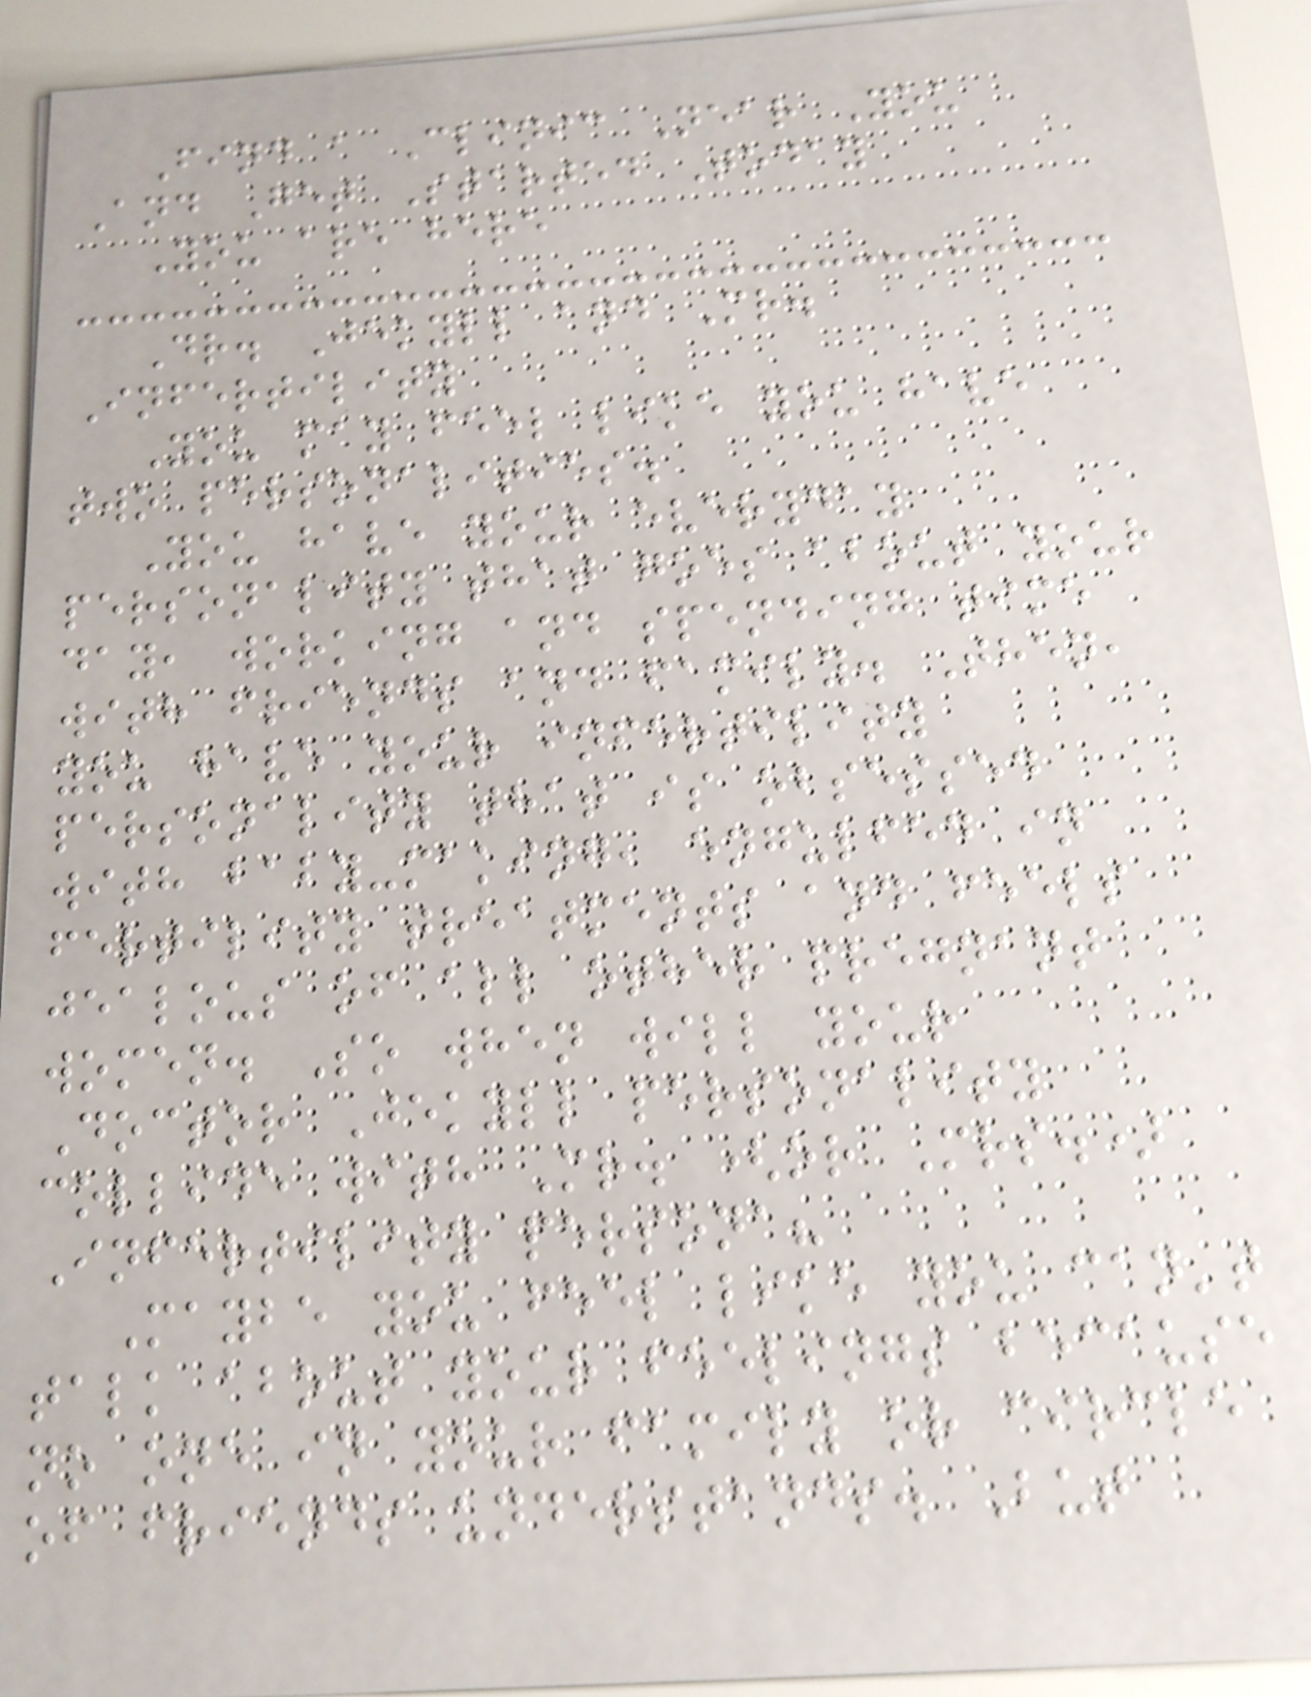Find a Clinic Near You
And Get Started Today
You are here
Dr. Jekyll and Mr.
Infertility
You may feel like you have
two personalities.
You have your everyday
personality that goes about your
day, working and spending time
with friends and family. Then,
you have your infertility
personality that is obsessed
with baby-making, engulfed in
fertility treatments and feels
jealous of all other pregnant
women. So when will your
Doctor Jekyll personality
collide with Mr. (or Mrs.)
Infertility persona?
Maybe you feel like you can't
talk about your feelings because
no one in your family or circle
of friends understands. But
